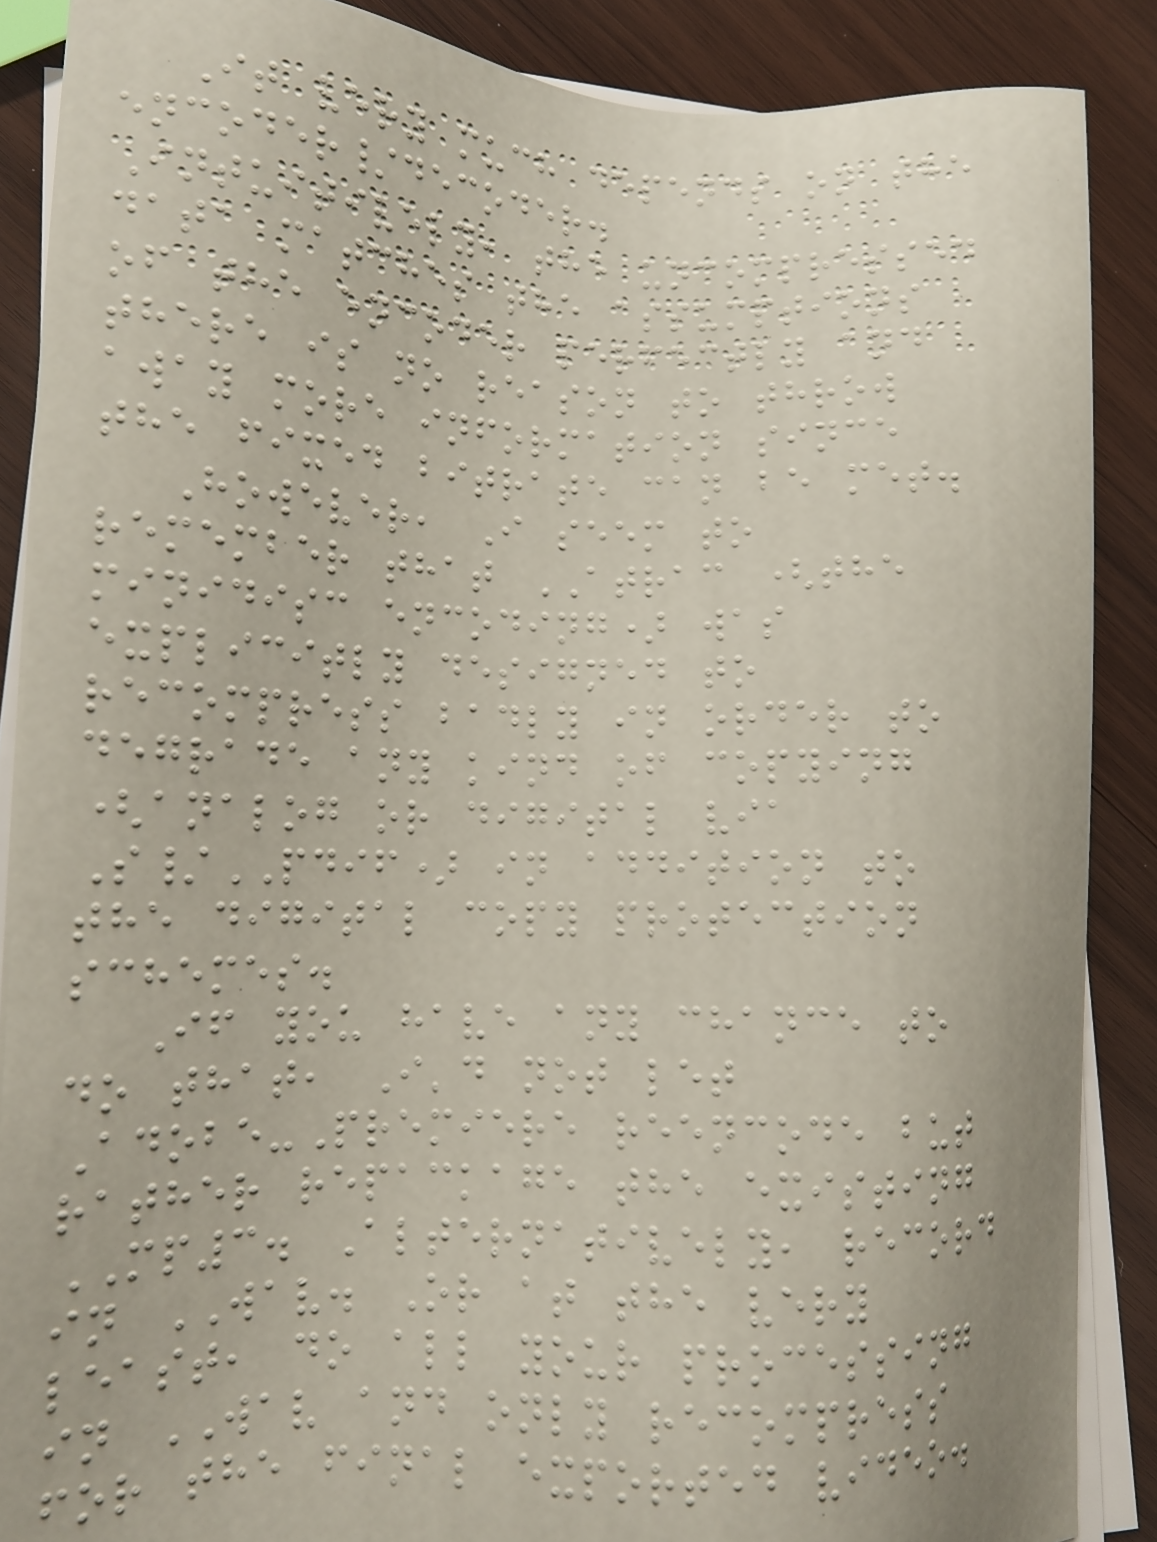It very much depends on the
encoder/decoder.
Intuitively, the uncompressed
data matches the assumptions
of the encoder perfectly and
there is no reason to throw
away more information since
the fixed bitrate can be met.
However, I seem to
remember that ATRAC (the
minidisc encoding) was
explicitly designed to
recompress badly in order to
degrade any kind of copying
(analog or digital via
S/PDIF) in addition to
the digital copy protection
schemes.
If you have any chance to
do that, I'd not let
Adobe-Premiere reencode but
rather repackage the existing
MP3. Alternatively, record
in WAV. Or at the very
least, do all your processing
in WAV and only recompress
for the final exported video.
